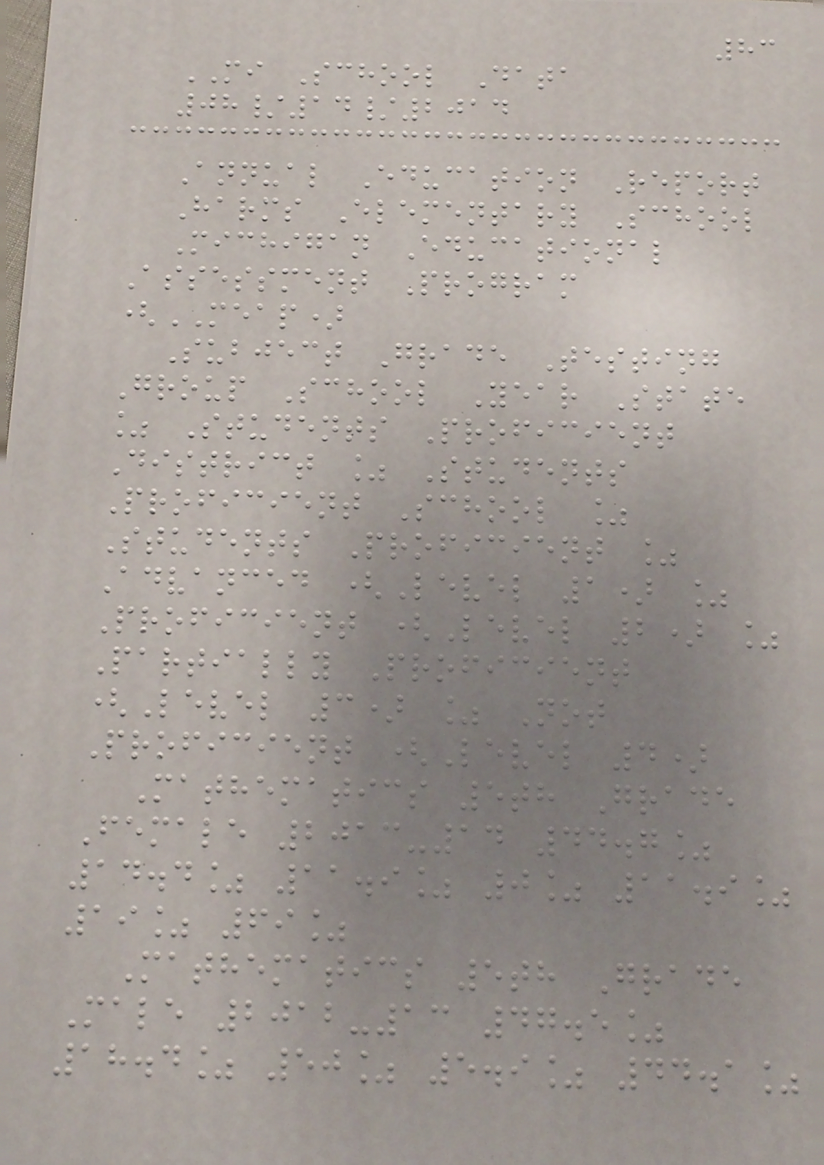83
MI School Data
08/14/2014
Annual Education Report
Harms Elementary School
Michigan Educational
Assessment Program
(MEAP)
Subject Grade Testing
Group School Year State
% Students Proficient
District % Students
Proficient School %
Students Proficient %
Advanced (Level 1) %
Proficient (Level 2) %
Partially Proficient
(Level 3) % Not
Proficient (Level 4)
Mathematics 5th Grade
Female 2013-14 44.7%
14.4% 11.9% 0% 11.9%
19% 69%
Mathematics 5th Grade
Male 2012-13 47.5%
18.4% 50% 5.9% 44.1%
